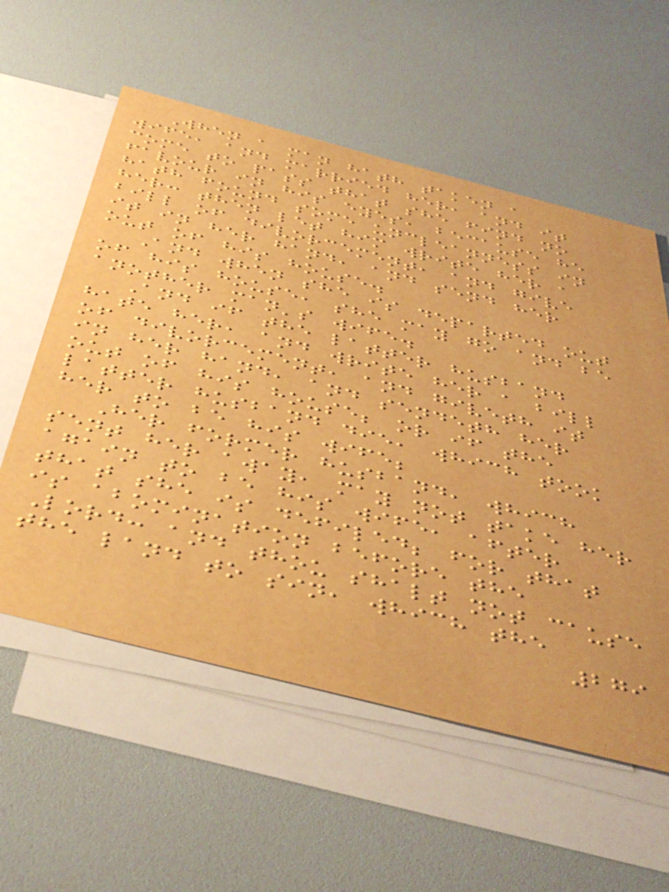When a man hath taken a
wife, and married her, and it
come to pass that she find no
favour in his eyes, because he
hath found some uncleanness in
her: then let him write her a
bill of divorcement, and give
it in her hand, and send her
out of his house.
And when she is departed out
of his house, she may go and be
another man's wife.
And if the latter husband
hate her, and write her a bill
of divorcement, and giveth it
in her hand, and sendeth her
out of his house; or if the
latter husband die, which took
her to be his wife;
Her former husband, which
sent her away, may not take her
again to be his wife, after
that she is defiled; for that
is abomination before the
Lord: and thou shalt not cause
the land to sin, which the
279
